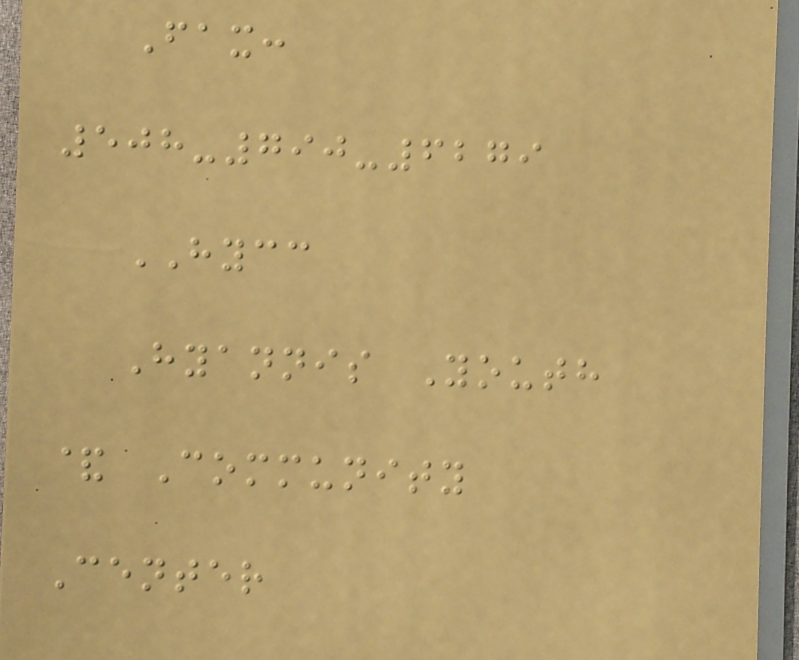Fax:
508-790-6279
HYCC
Hyannis Youth
& Community
Center
